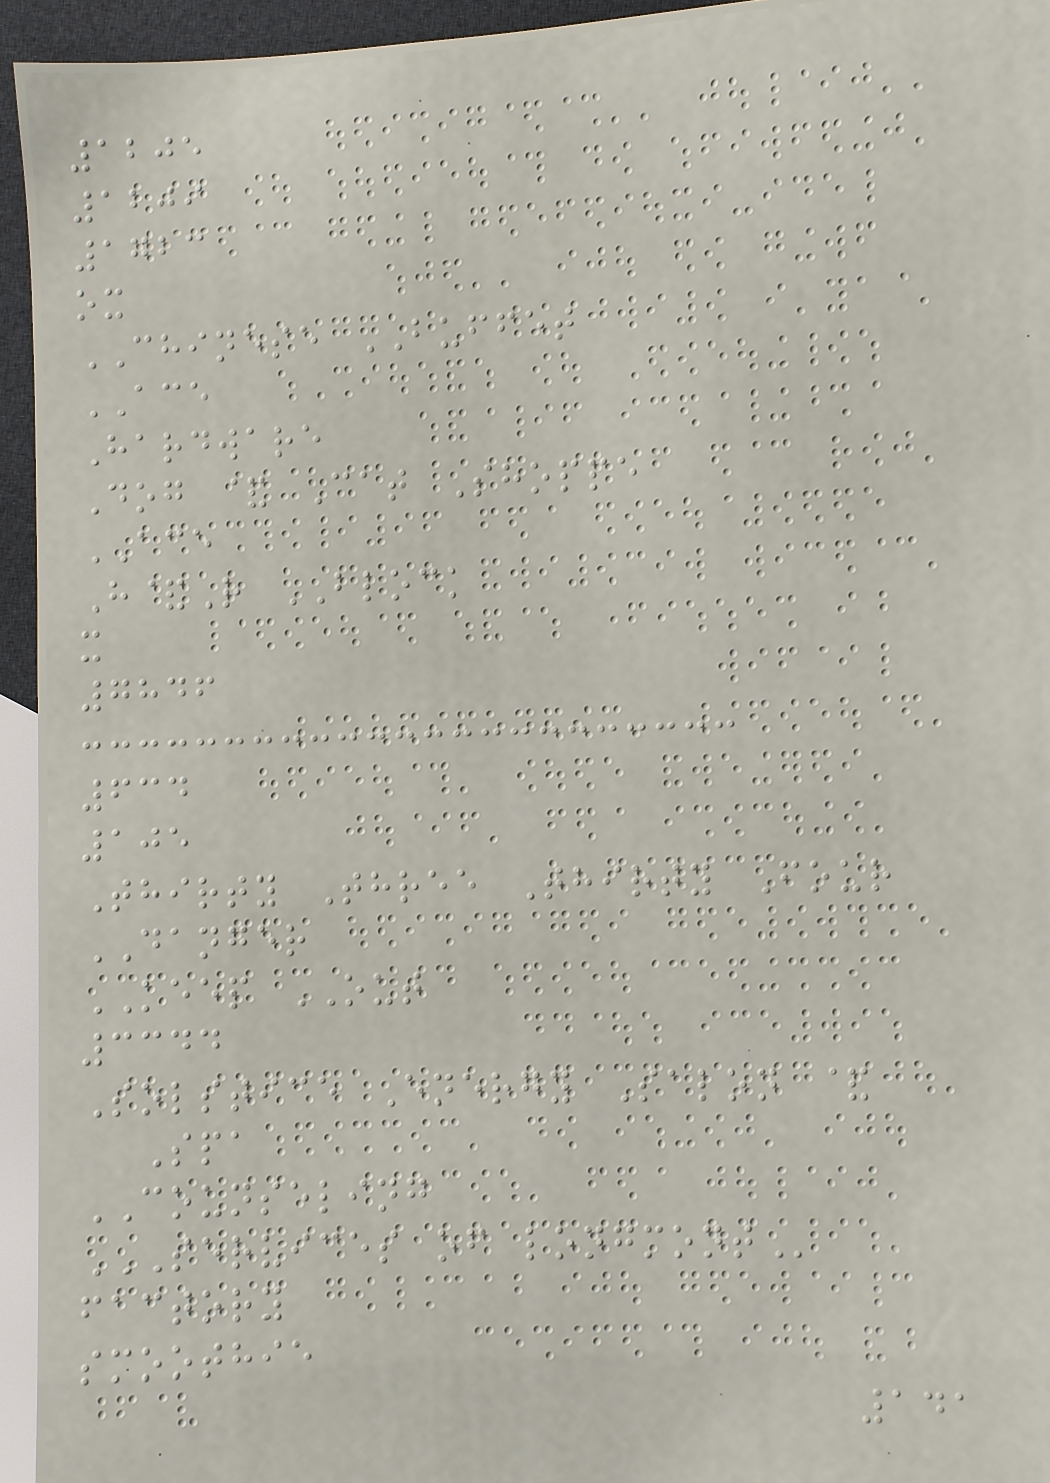1205
1209
1723
ox
CHINESE BUFFET
ACE
Hardware
Dog & Cat Shoppe
ACE
H&R BLOCK
x
7846
634
105
Thirty Three Thirty Four
DANGER
KEEP OUT
3344
Solstice Energy Salon &
Spa
COUNSELING
SERVICES OF LONGMONT
factory
smoothie
141
